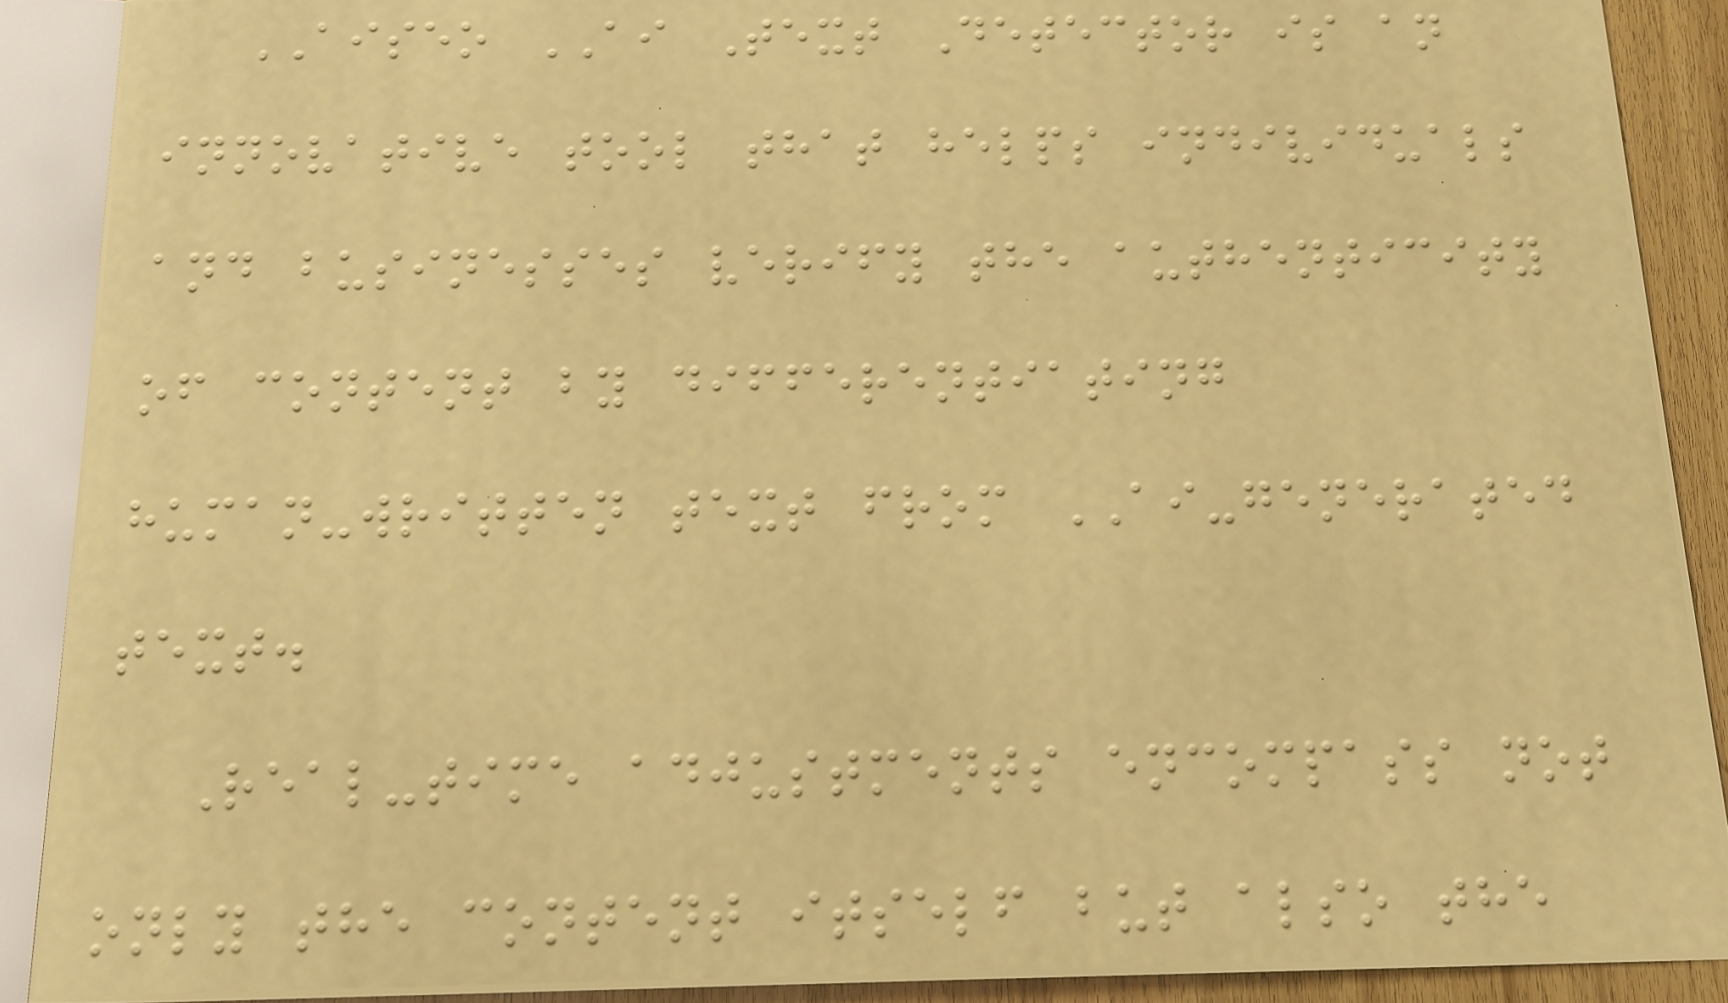AISEO AI Text Detector is an
innovative tool that helps individuals
and businesses verify the authenticity
of content by differentiating
human-written text from AI-generated
text.
Real-time adjustments encompass not
only the content itself but also the
